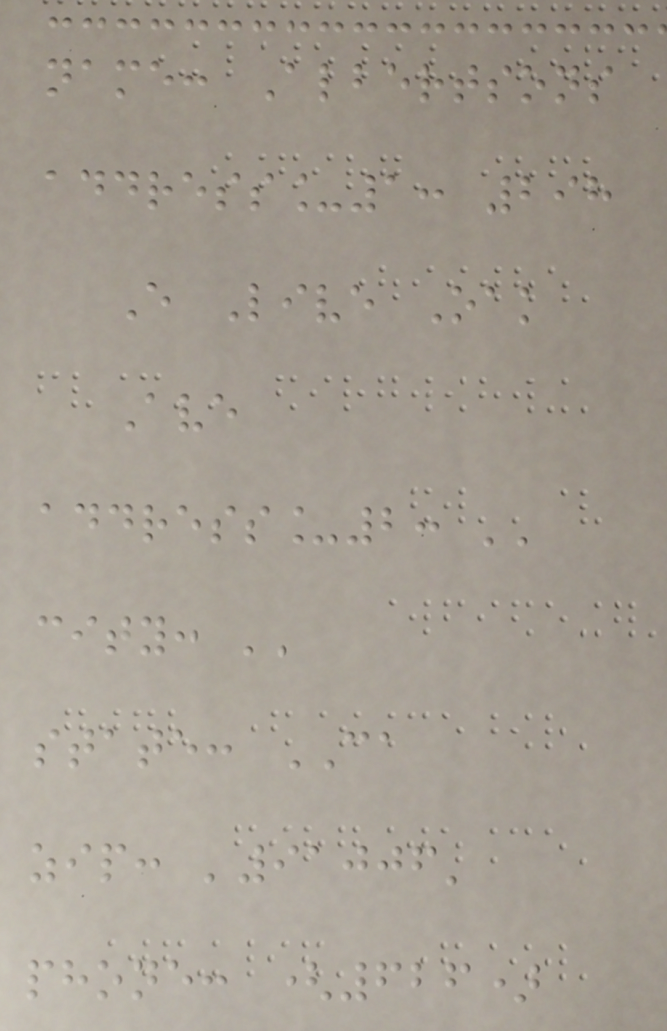name: Albertsons
address_1: 298
E Live Oak
Ave
address_2: ''
city: ''
state: CA
zip: '91006'
phone: (626)
